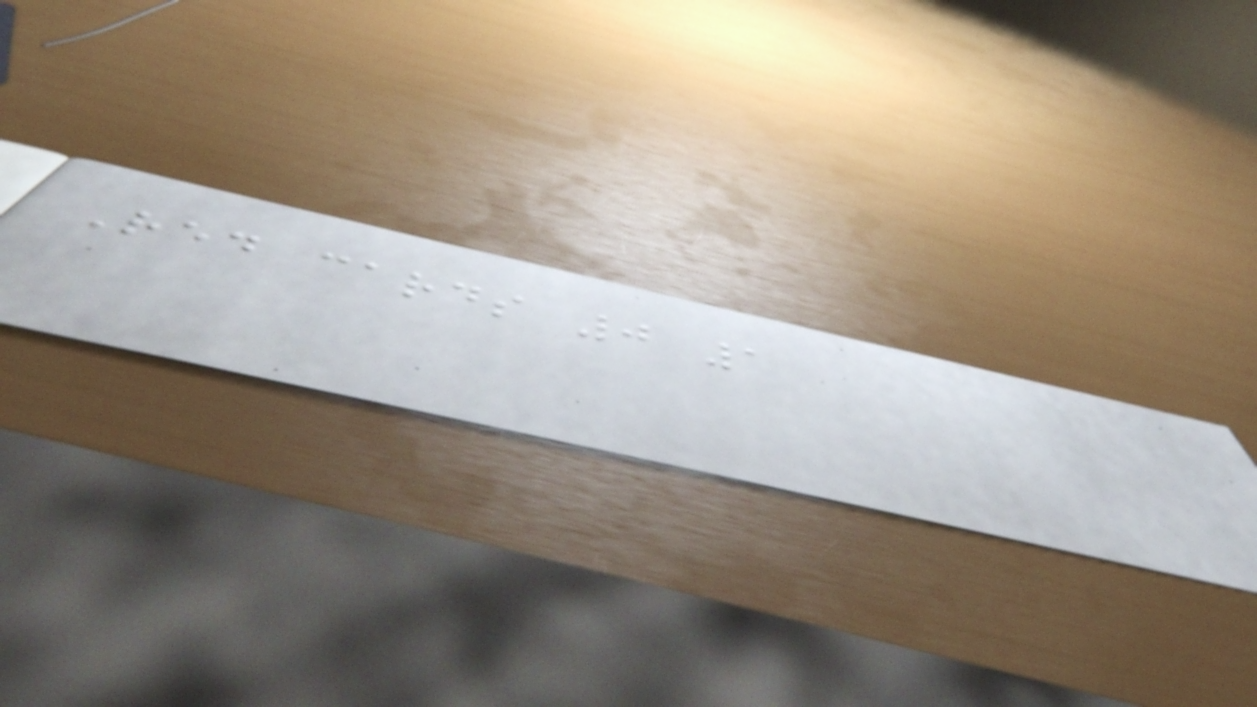Red cards 0 1
